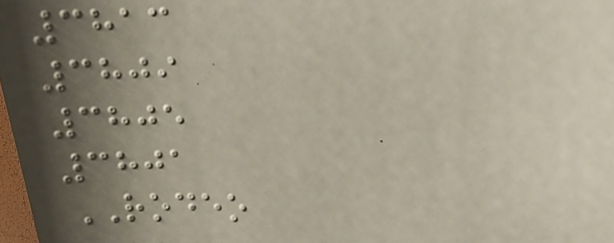3813
3809
3805
3801
RODEO
